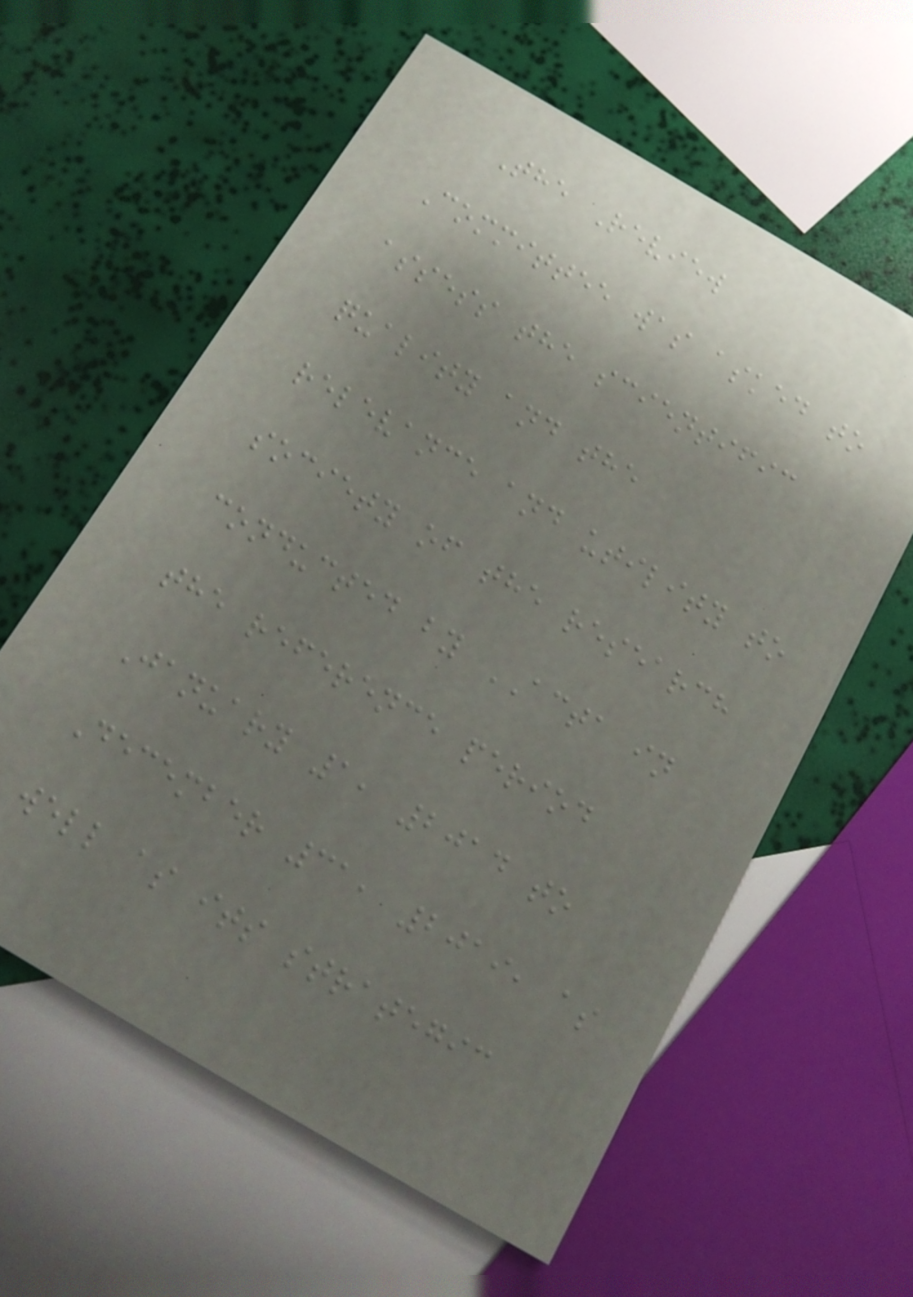The Review
Committee was asked to
assess the scientific
quality and the
relevance and utility to
society of the research
conducted by ACTA in
the reference period
January 1, 2014 to
December 31, 2019, as
well as its strategic
